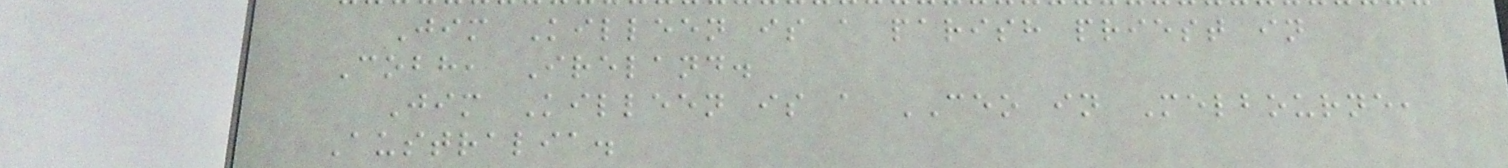Jim Killeen is a parish priest in
Cobh, Ireland.
Jim Killeen is a CEO in Melbourne,
Australia.
